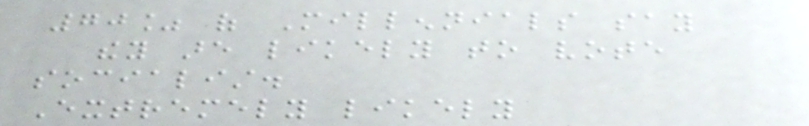70% of Millennials say
they are likely to vote
socialist.
Extremely likely
